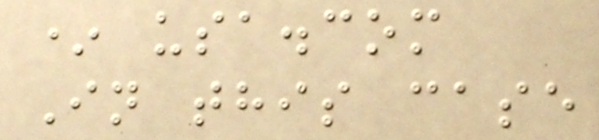* usa.com
In this case
